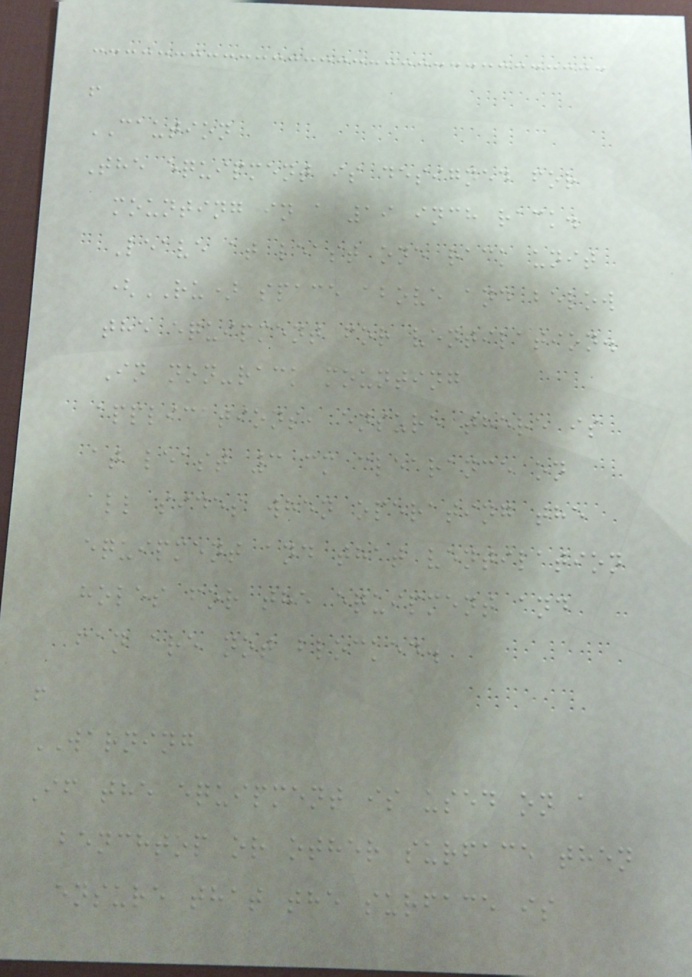!
CAUTION
The equipment is designed for
mounting in a 19 inch rack.
Leave at least one rack unit
(RU) space above and below
the equipment for ventilation.
In non-rack mounting
applications, ensure there is
at least 3 cm clearance on
all sides when operating the
equipment and that ventilation
holes for the equipment and
fan are not blocked.
!
WARNING
If the equipment is used on a
benchtop or other surface then
ensure that the surface is
